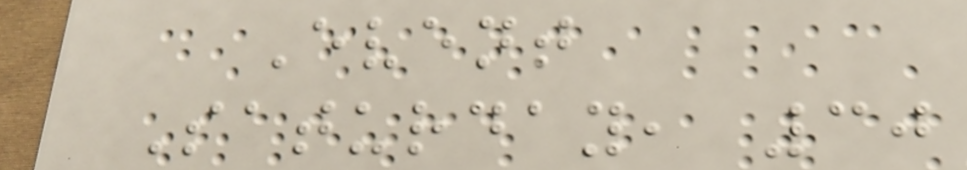Event
Saturday, 30
